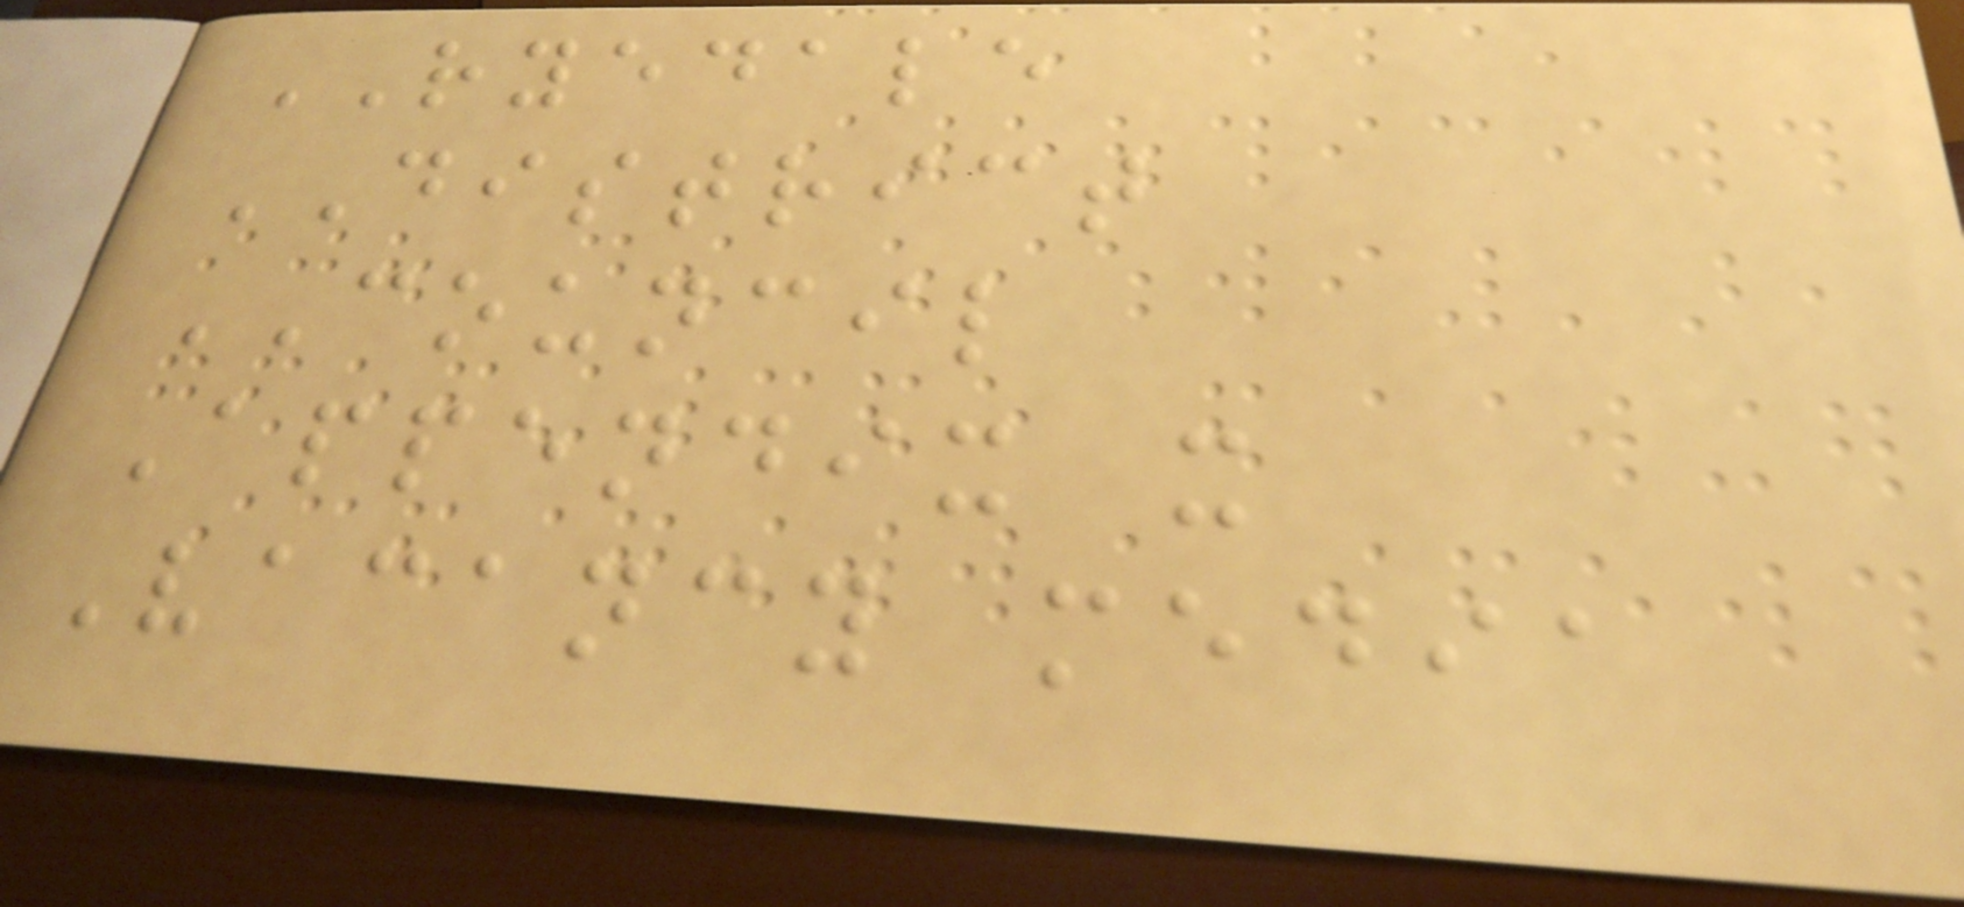RYEDALE
DISTRICT
COUNCIL
Appendix x
Vacancy media
